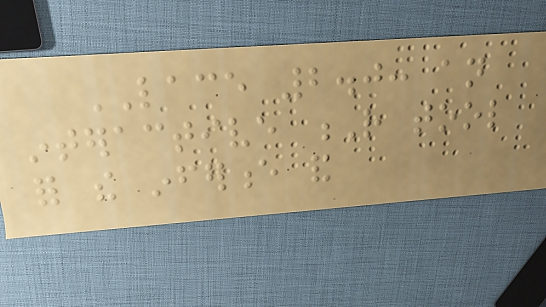LACE 2.0: an
interactive R tool
for the inference and
